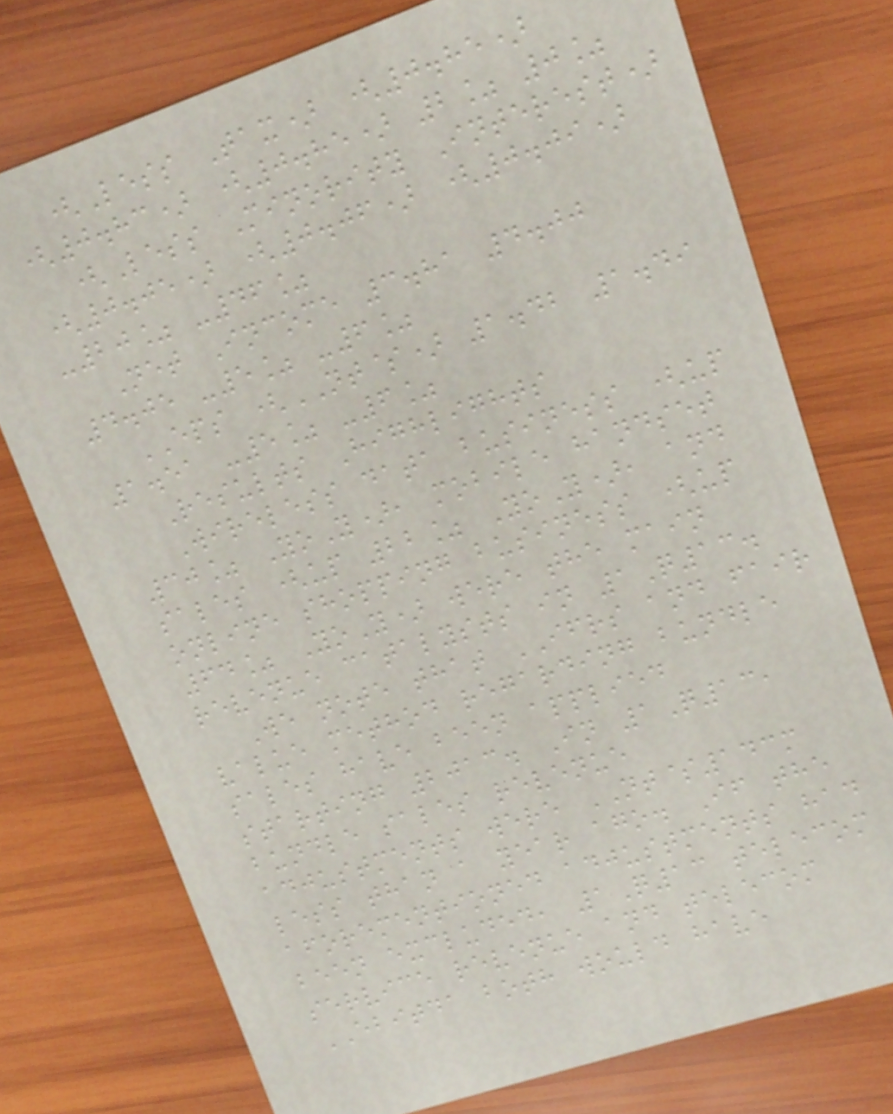(Less Tax) (0.85)
(0.83) (0.85) 2% 0%
(Less Minority Interest)
(0.05) (0.06) (0.09)
-20% -46%
Net Income 3.81 4.00
4.05 -5% -6%
EPS (NT$) 1.42 1.49
1.51 -5% -6%
Results Highlights
Wireless data business (up
30% YoY), mobile handset
sales (up 22% YoY), and
online shopping business (up
64% YoY) were the main
revenue catalysts in 1Q13.
We note that IFRS and fair
value method regarding bundle
sales have been applied
starting 2013. In 1Q13,
bundle sales revenue
adjustments were NT$143m
less than a year ago. If the
aforementioned adjustments had
been excluded, 1Q13 telecom
service revenue and telecom
EBITDA both would have
